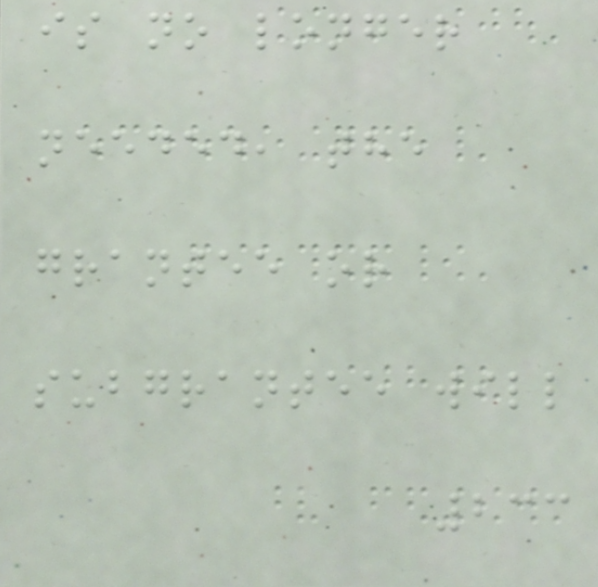is no longer
needed, the
grantee or
subgrantee will
233
